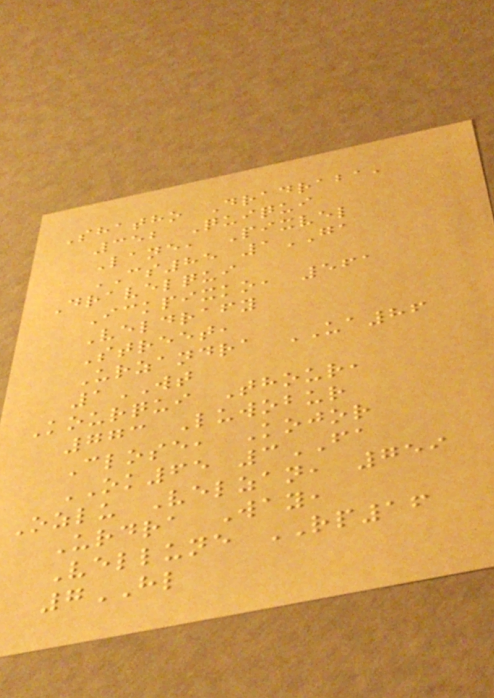Shatho Dradraba,
352 Quiqui
Lane, Pixvel
CS85 1GA
Dravelqui
Ickpixko, 561
Veldrafy
Street,
Urzandra UA86
1WT
Kourqui Thour,
773 Luwobur
Close, Kojor
OK65 3FA
Ozlu Velzan, 759
Urdra Way,
Vellune RP16
7HL
